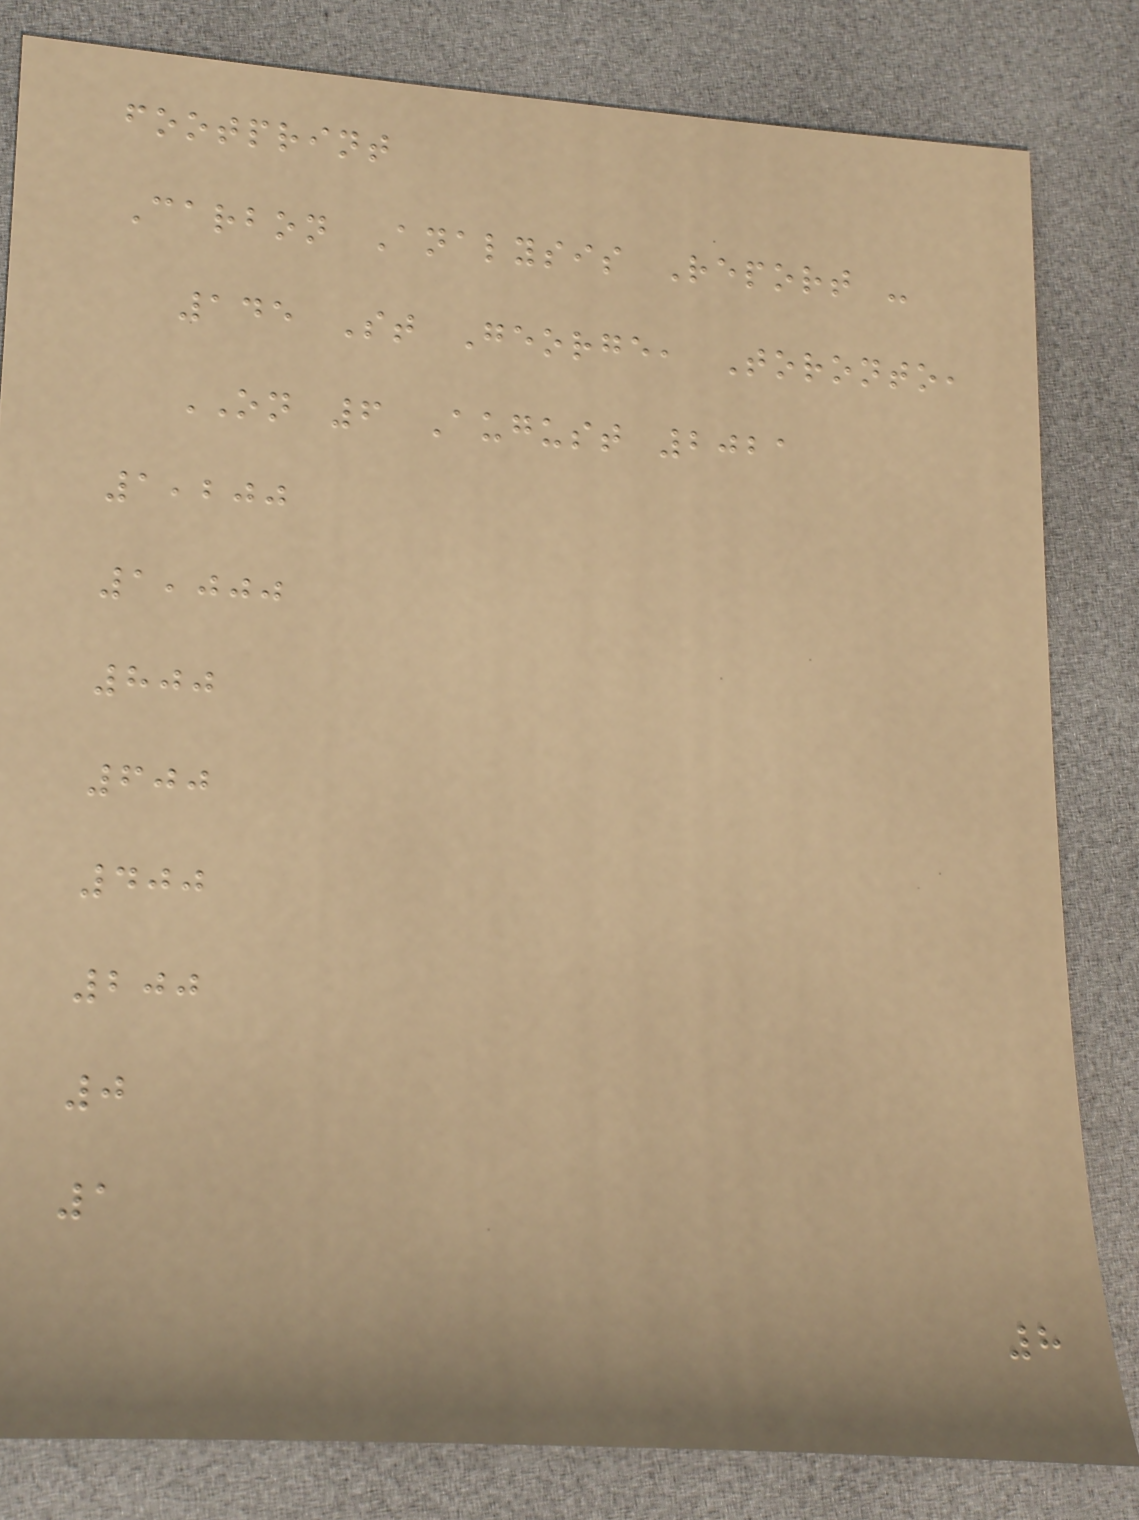footprint
Carbon Analysis Report -
145 St George, Toronto,
ON 6 August 2021
1,200
1,000
800
600
400
200
0
1
8
